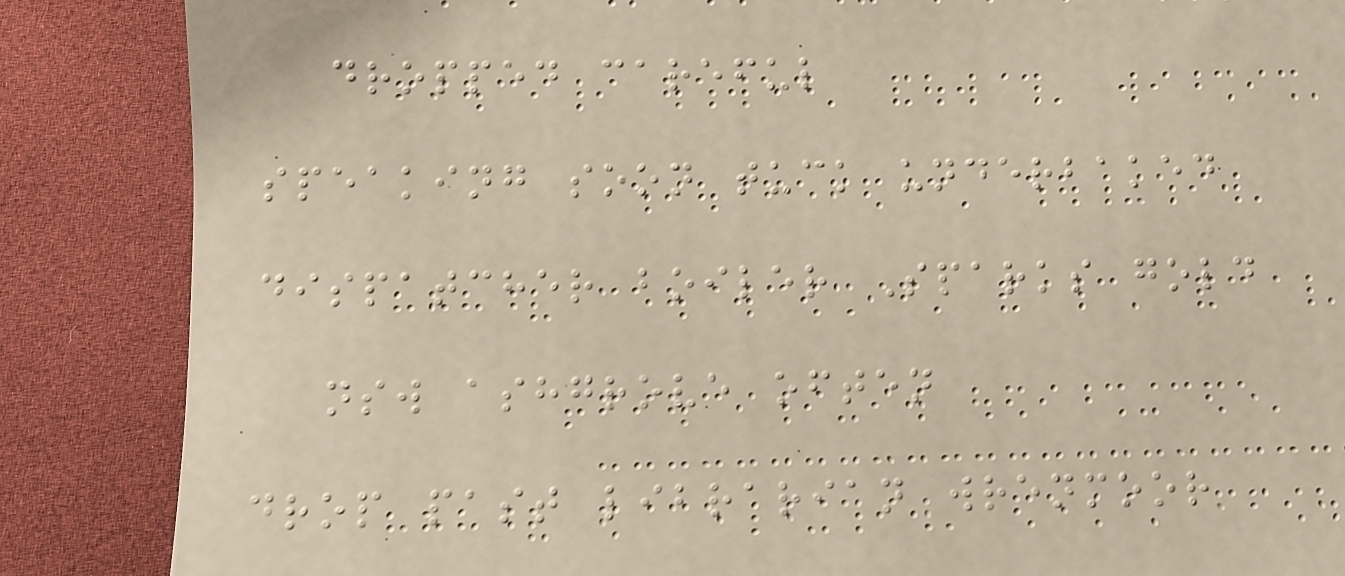dropped careful
speaking soon tuck underbaked
dispatcher boiler Sparks gold
nsw ashgrove often
drop past librarian wrenmoor
